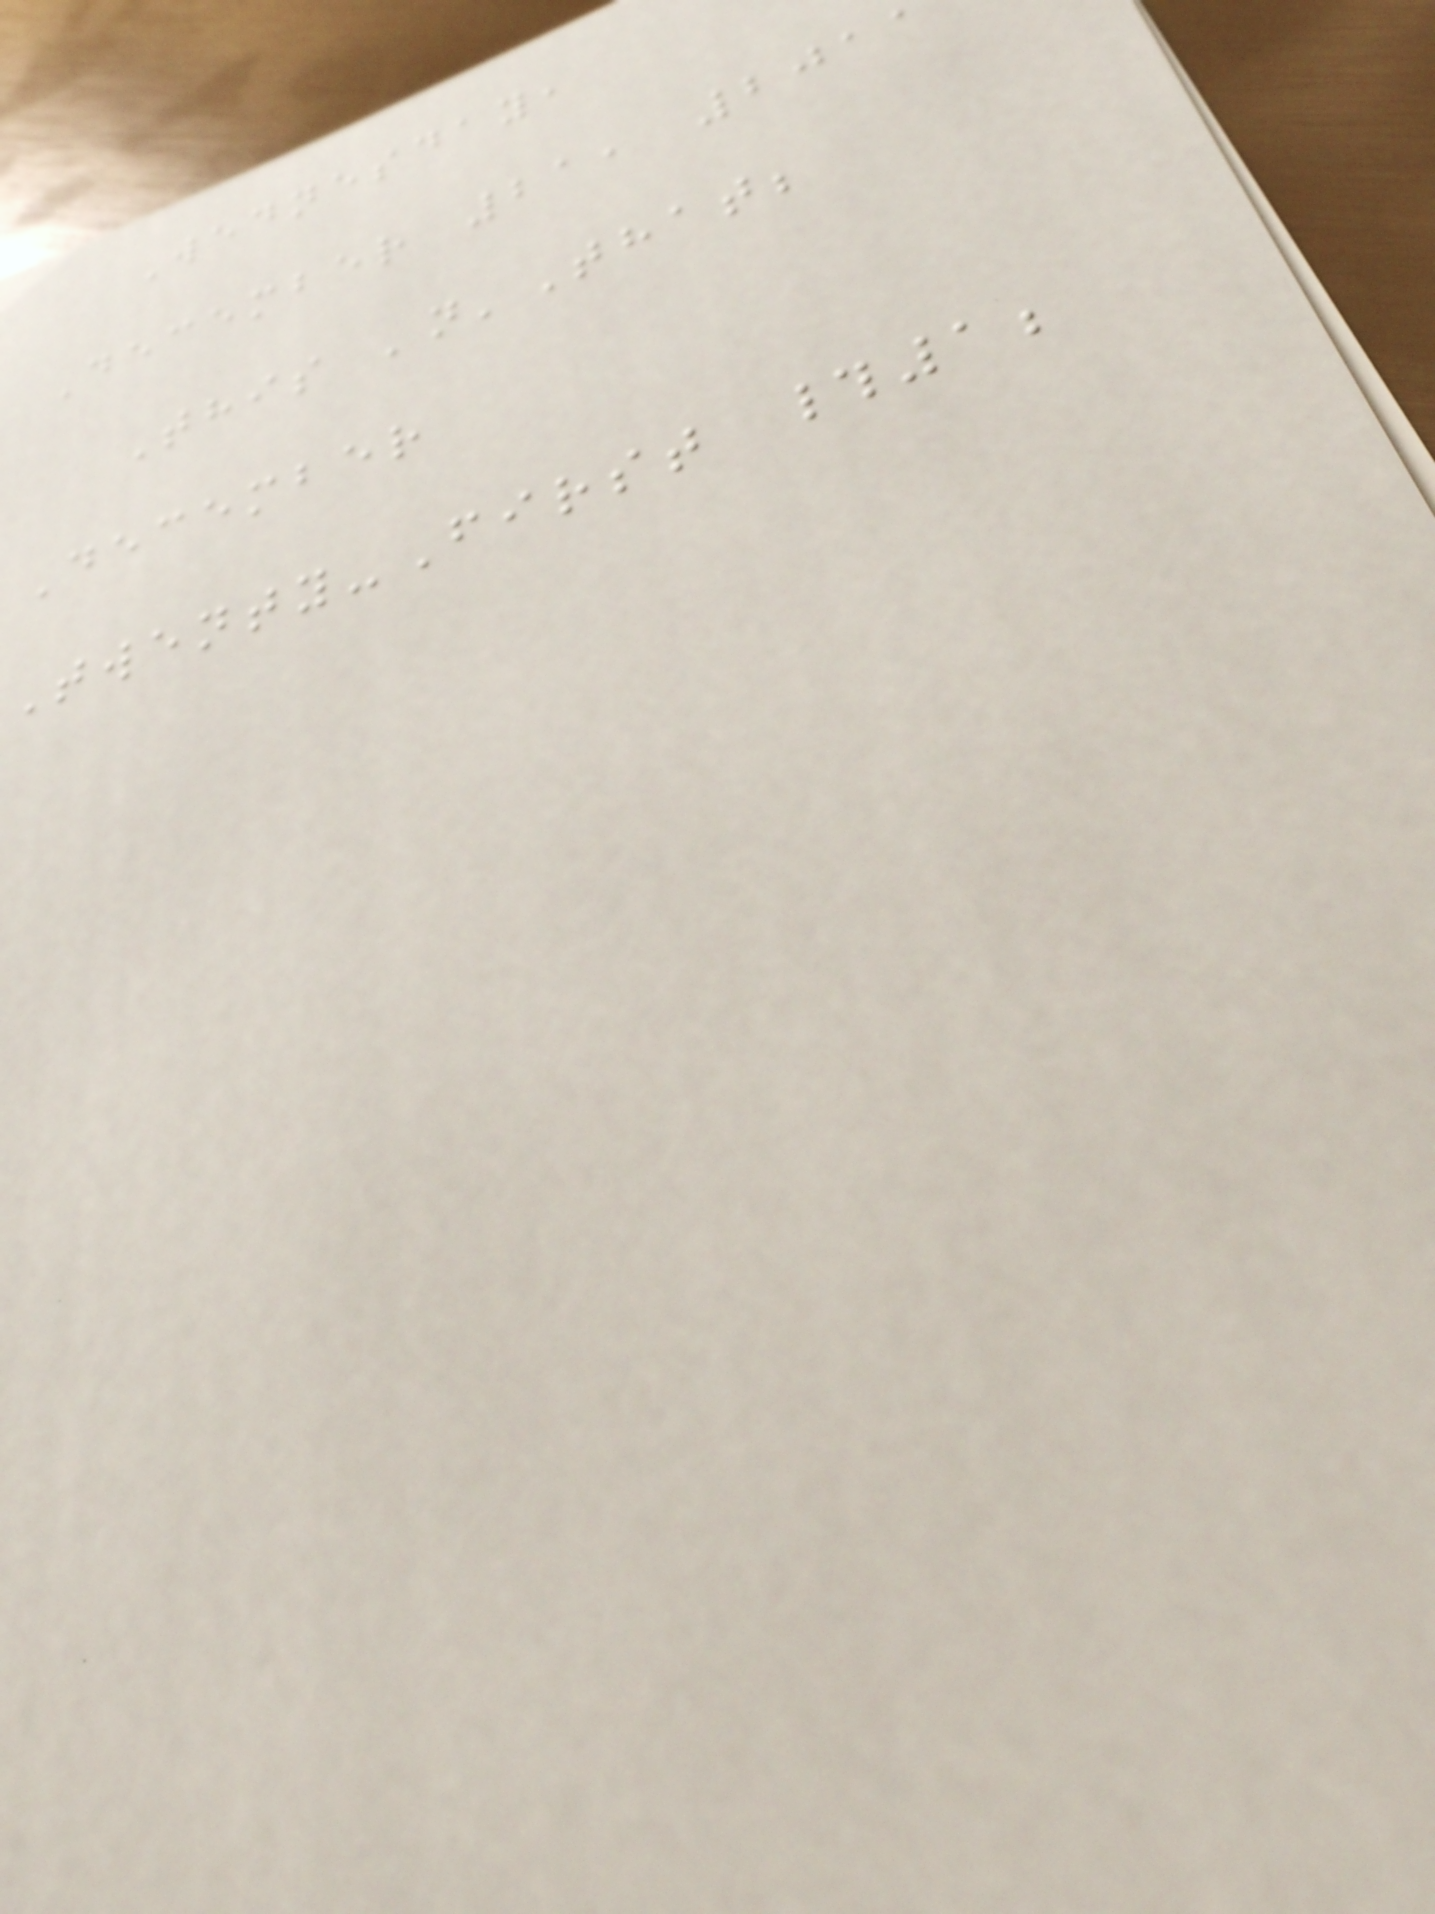Wednesday,
December 21, 201
This 'n'That;
December
Twenty-First #1;
